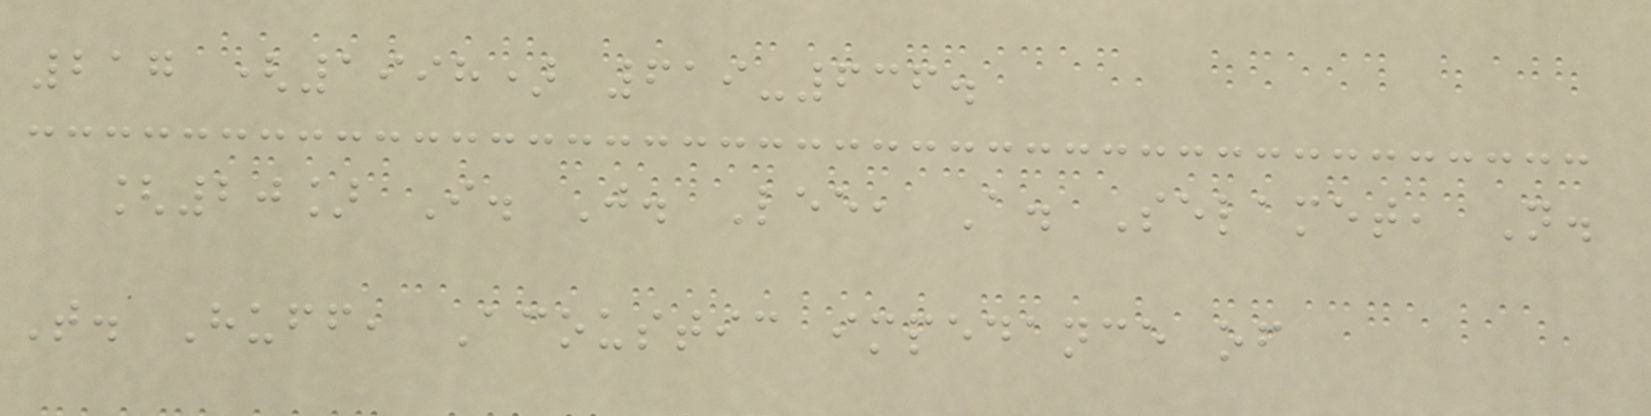217 (1998) 619-636.
[20] I. J. Lee, A. Selamet, N.
T. Huff, Acoustic impedance of
